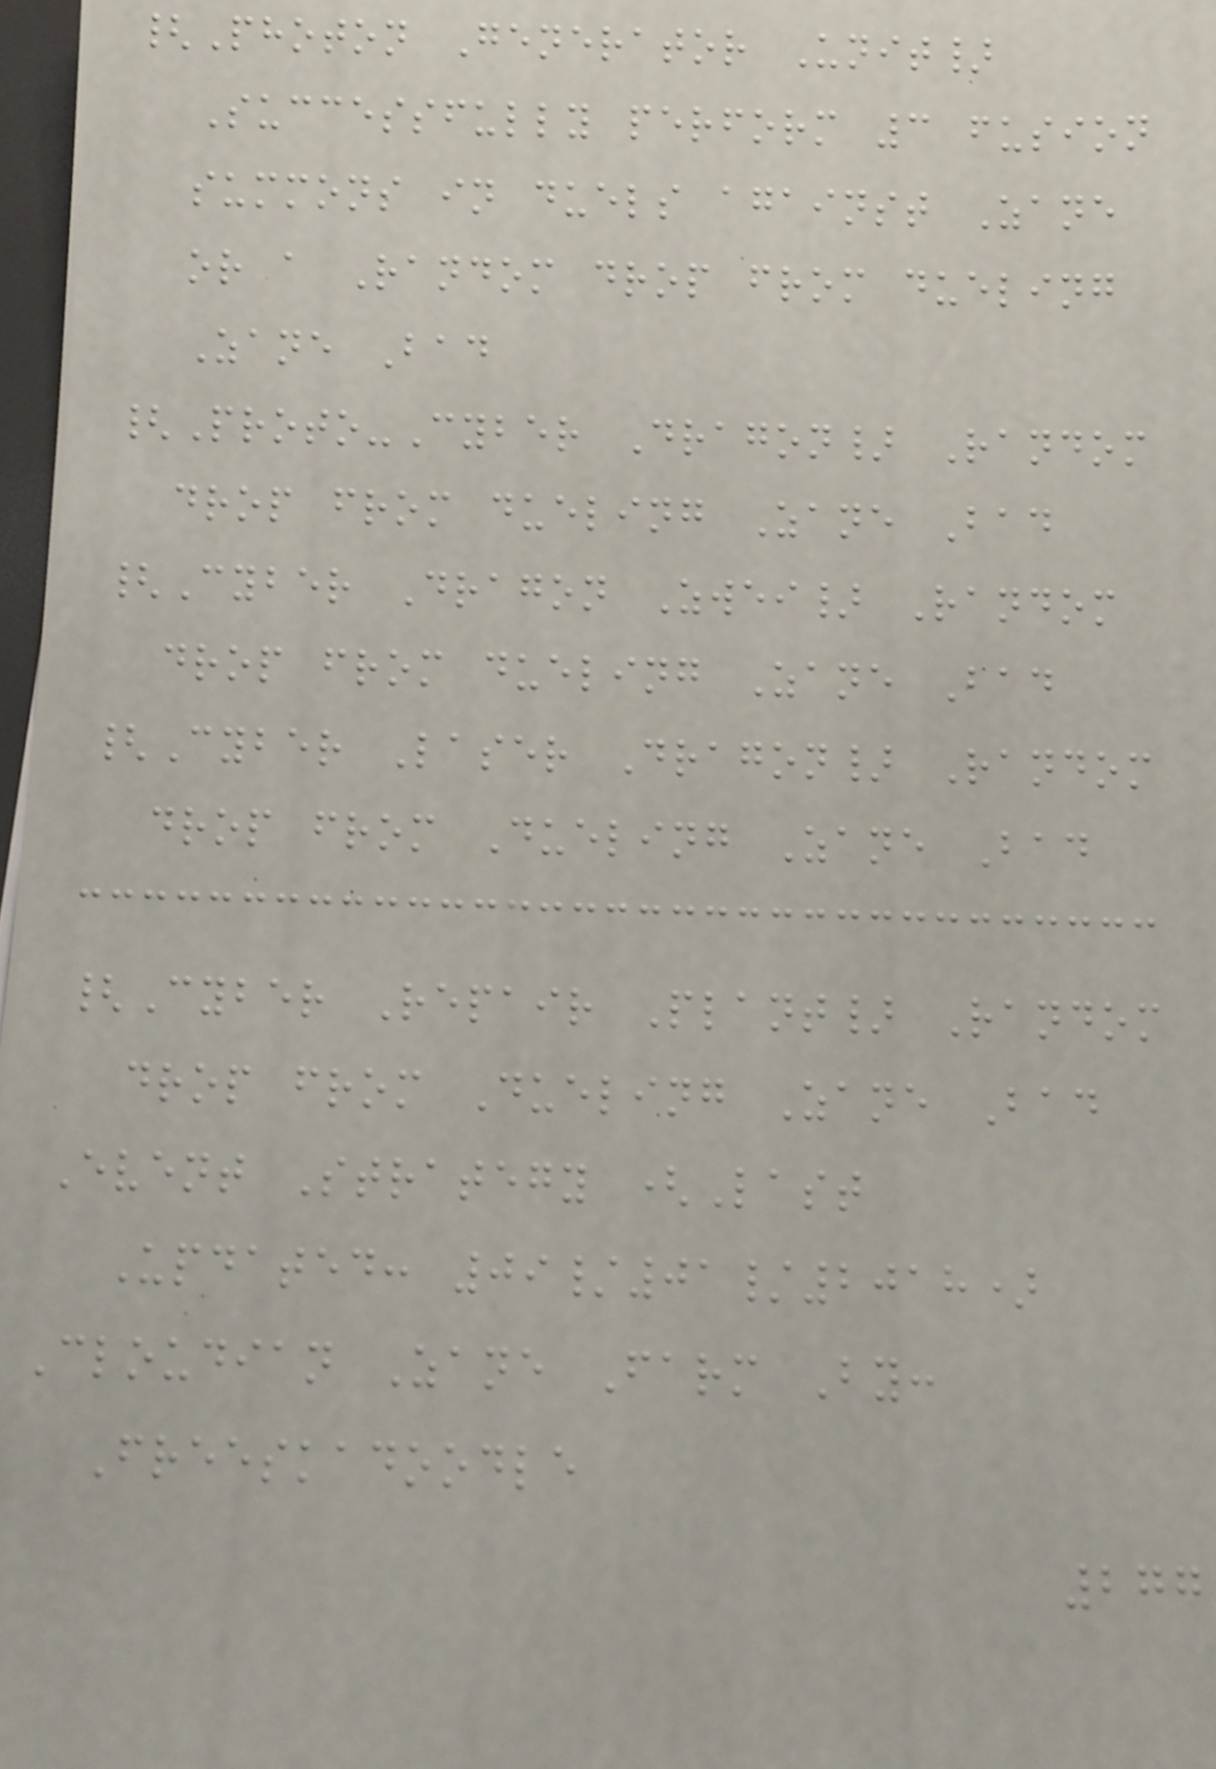{Photon Generator Unit}
Successfully perform 3 fusion
summons in duels against Zane
or a Random drop from dueling
Zane Bad
{Proto-Cyber Dragon} Random
drop from dueling Zane Bad
{Cyber Dragon Zwei} Random
drop from dueling Zane Bad
{Cyber Laser Dragon} Random
drop from Dueling Zane Bad
{Cyber Repair Plant} Random
drop from Dueling Zane Bad
Event Strategy (Last
Updated: 09/01/2018)
Cloudian Zane Farm By:
Freeskadoodle
277
